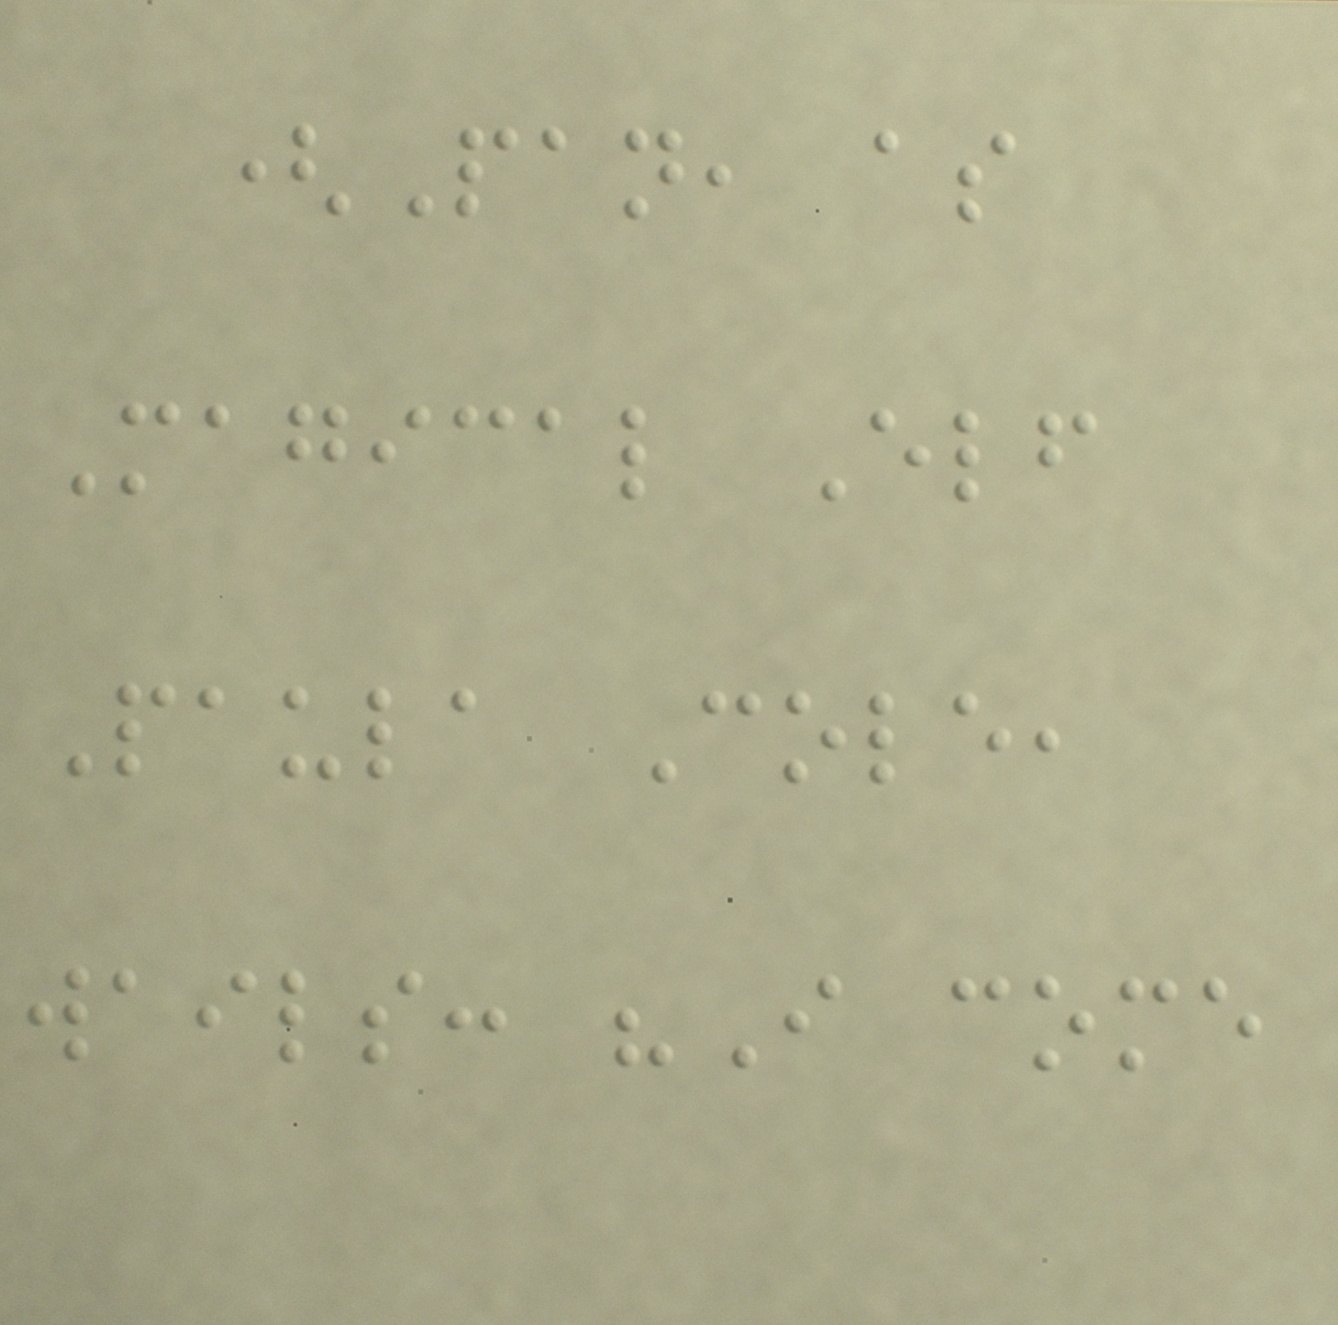(Pan, as
Magical Elf
Paula Cole,
wails: "I come
